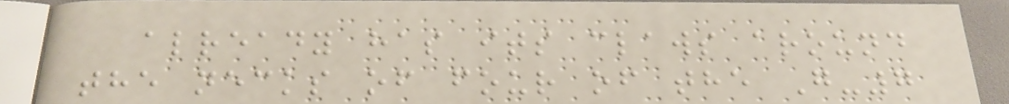already has its claws around
the necks of four of the G-7
